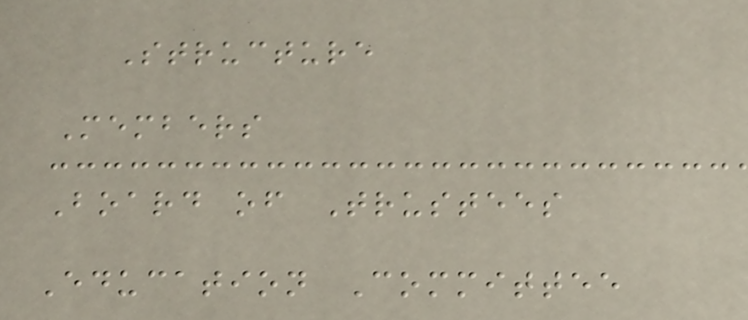Structure
Members
Board of Trustees
Education Committee
